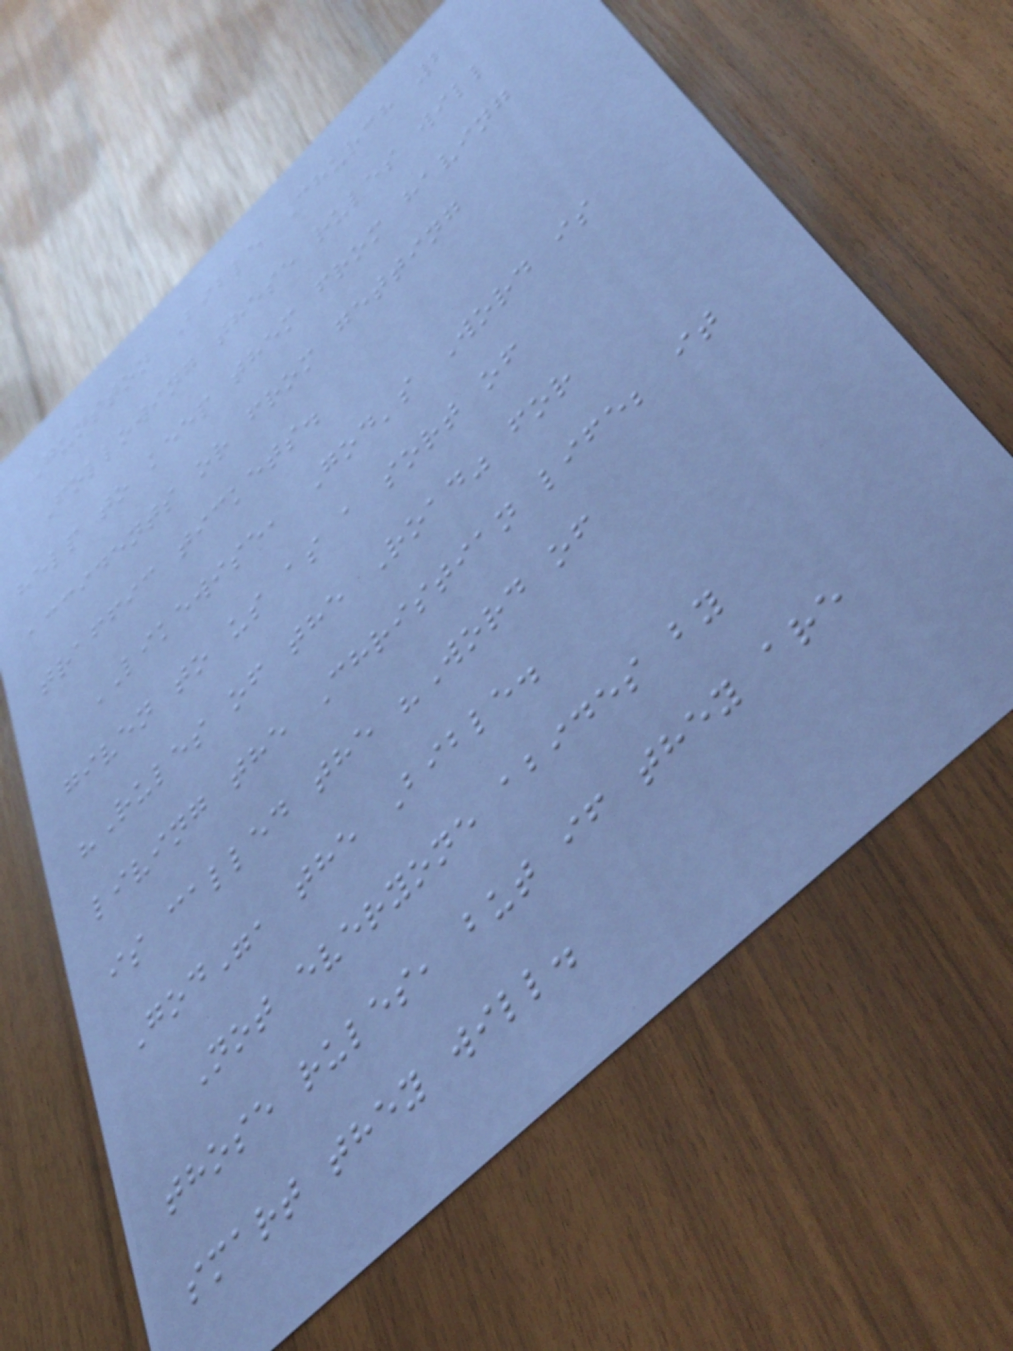Gunston Bible Church 2
Following these rules will
help to keep them from having
accidents or from getting
traffic tickets.
LIKEWISE, God's Word is
given to us as a sort of
"Rules of the Road" for
living the Christian life; it
is called the "Word of
God", the Bible.
Not everyone abides by
those rules, but if they are
smart they will.
